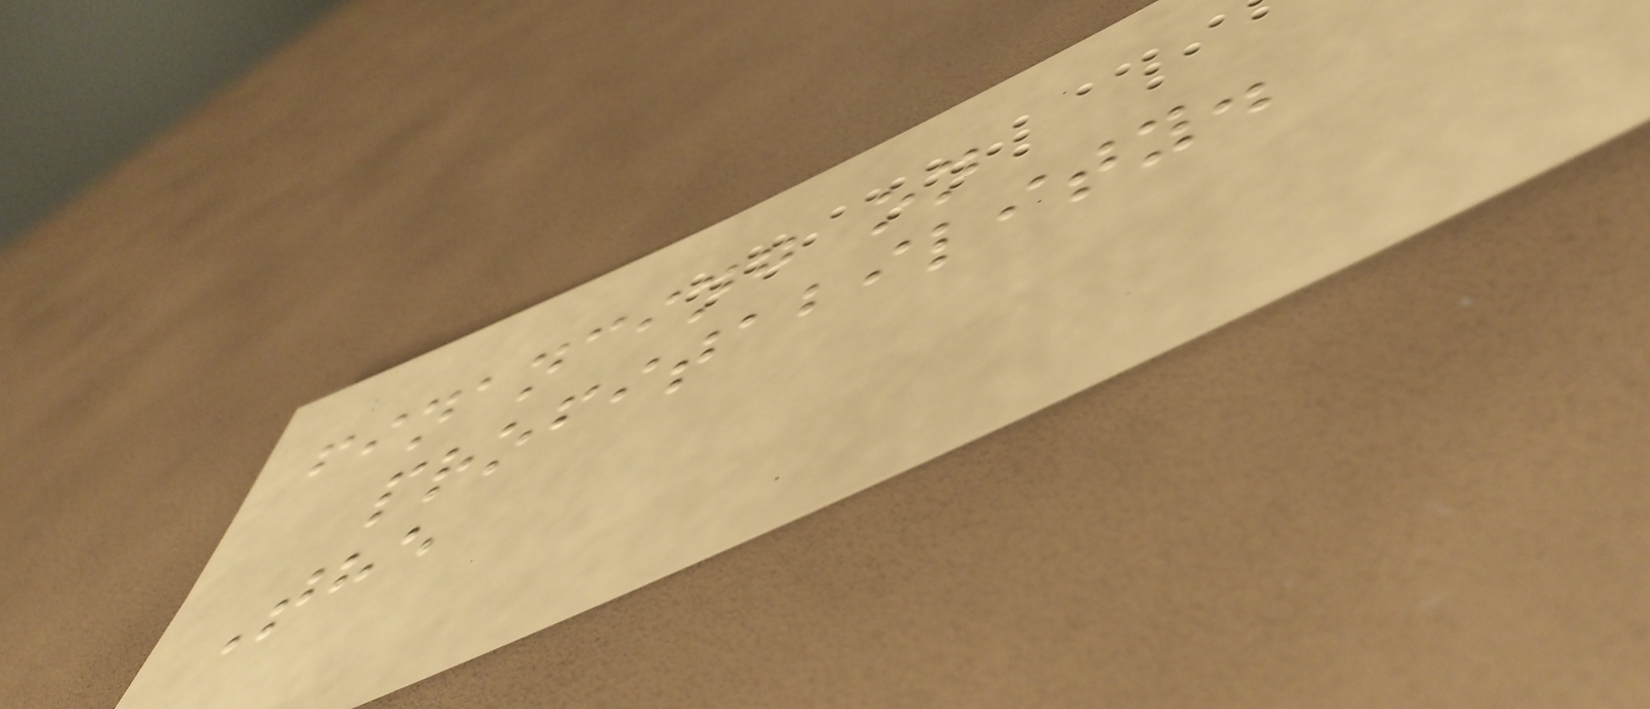financing on
profitability.
The
